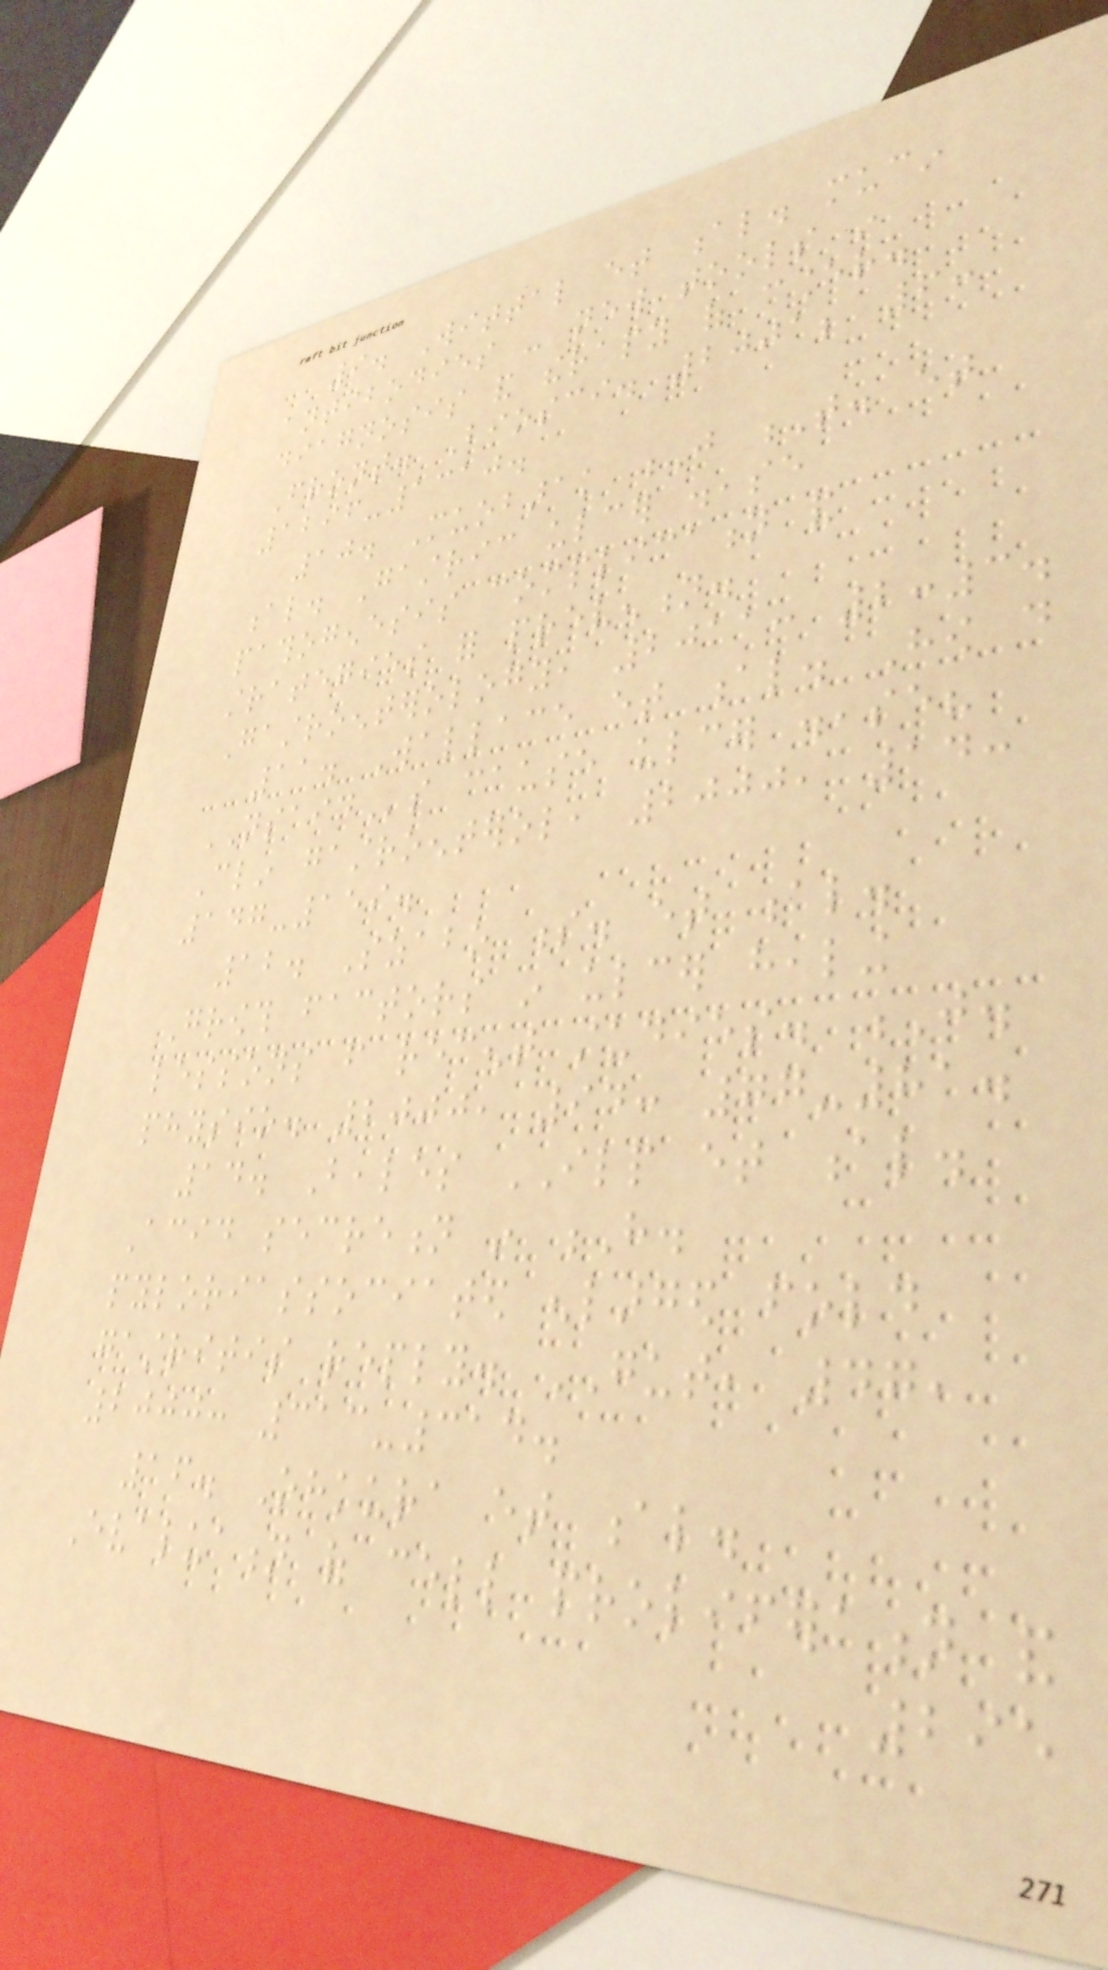9. Wittal et al. mucin
antibodies - new tools in
diagnosis and therapy of cancer.
Front. Biosci. 2001; 6:
1296-1310.
10. Muobarak J T. et
al. Gastric ulcer disease
pathogenesis complication and
strategies for prevention.
Gastroenterology, 2011: 2:3.
11. Wallace et al. How do
NSAIDs cause ulcer disease?
Clin gastroenterol, 2000, 14:
147-159.
12. Szabo s. et al.
Growth factors in ulcer healing
lessons from recent studies. J.
physio. 2000, 94: 77-81.
14. Beales ILP et al.
Acid secretion in H.
pyloriassociated enlarged fold
gastritis reply. GUT, 47,
2000: 313-314.
16. Ohkura et al.
Evaluation of cell proliferation and
295
